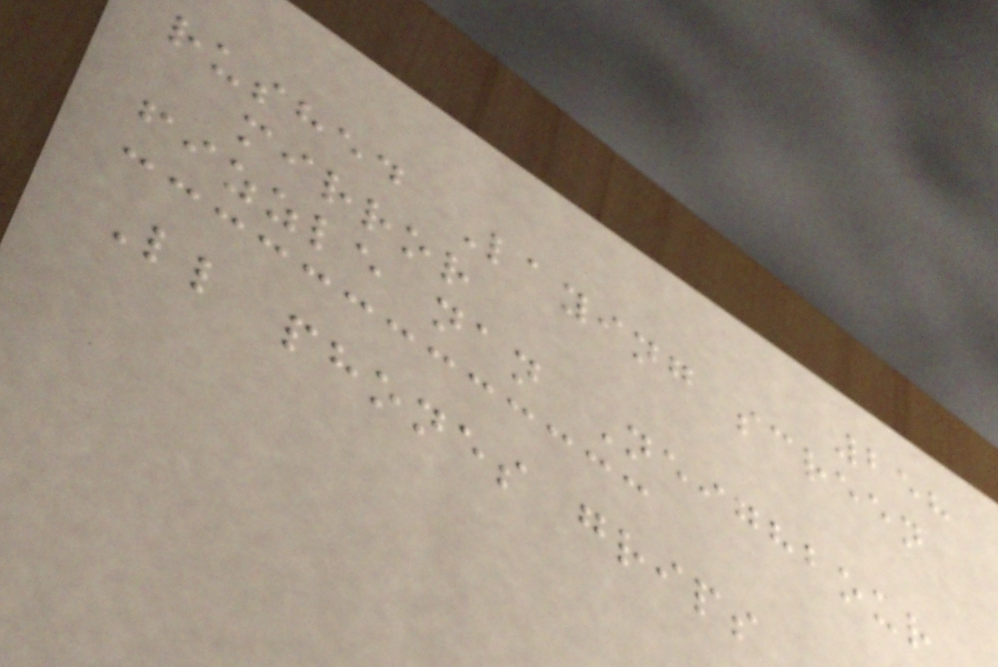258
rushed Laying screen
mirror
fizzle nan Neighbour
Ll phones grips
